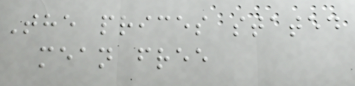The prices stated
mean free
